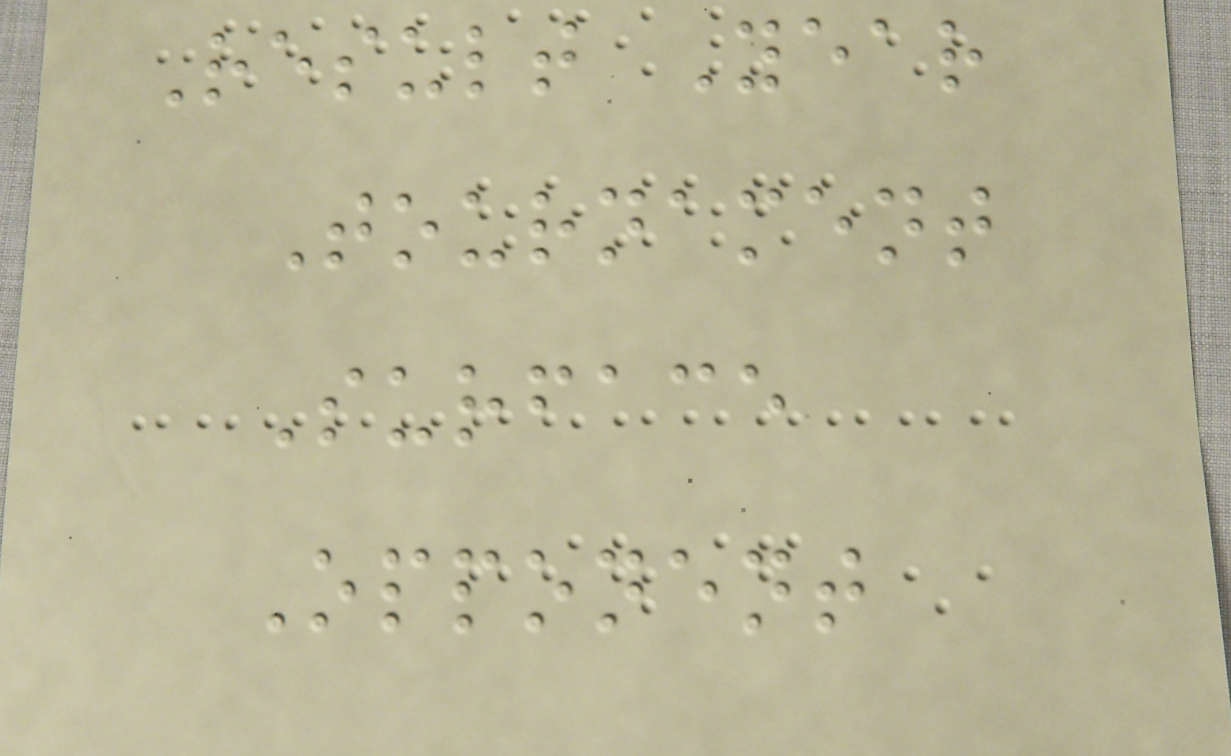Result Year
Tournament
Surface
Opponent
